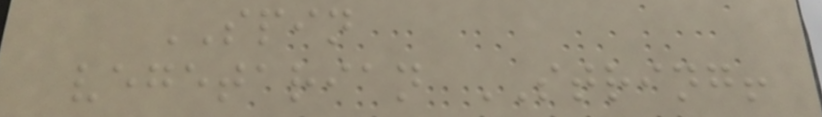SPIN
vegetarian STRING!
